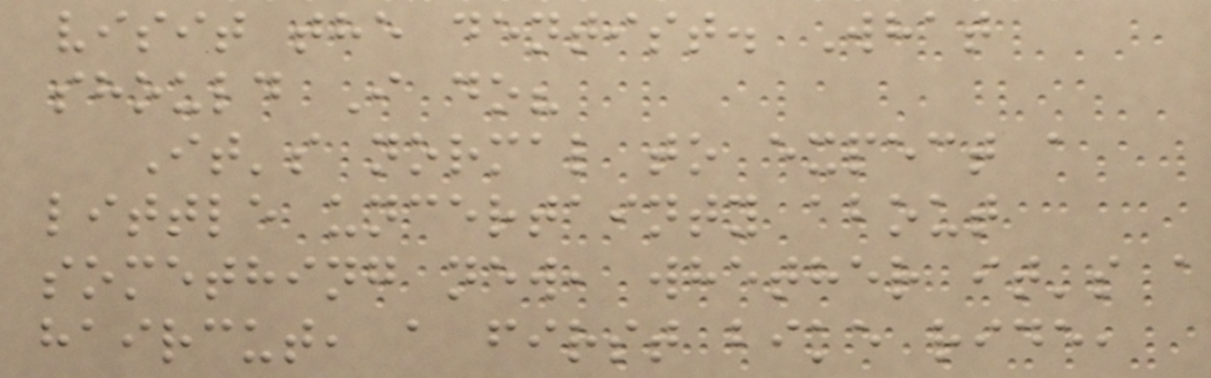visit the dentist. What
should I do?
It's normal to expect a
little uncertainty about
something new, whether it's a
haircut, a first bike ride,
